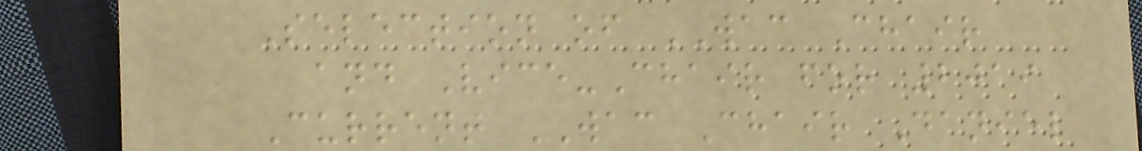Selection of WAC Chair
and Vice-Chair for 2019
Current WAC Chair Daniel
